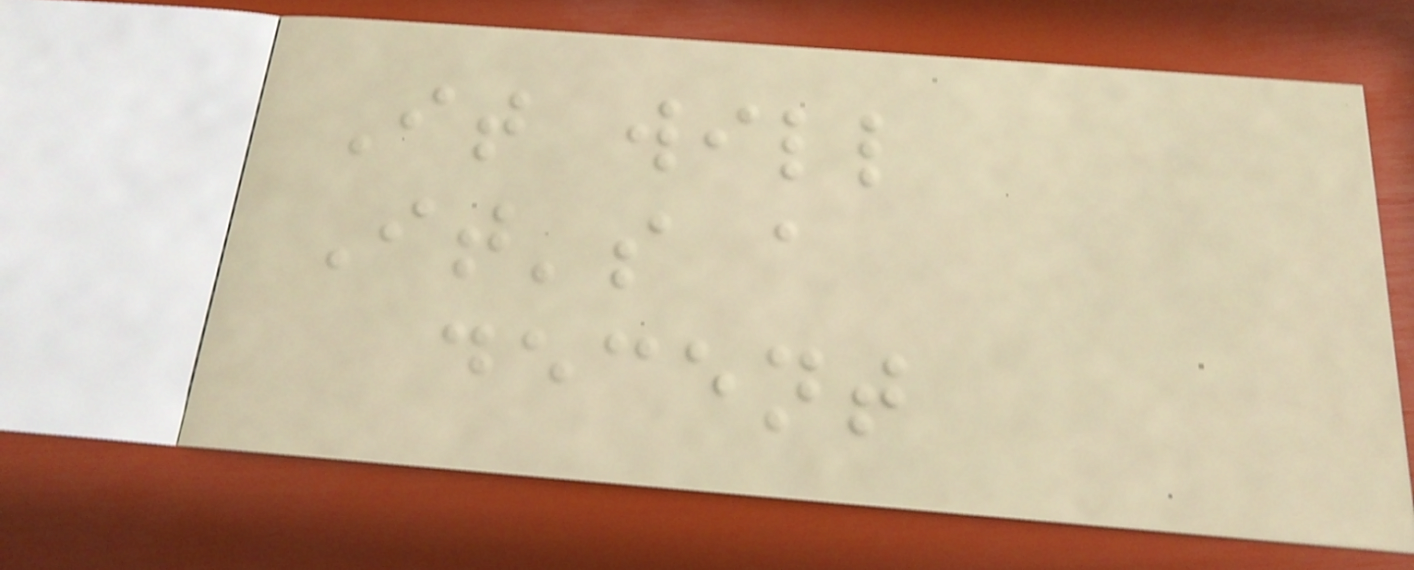It will
It's a
decent
